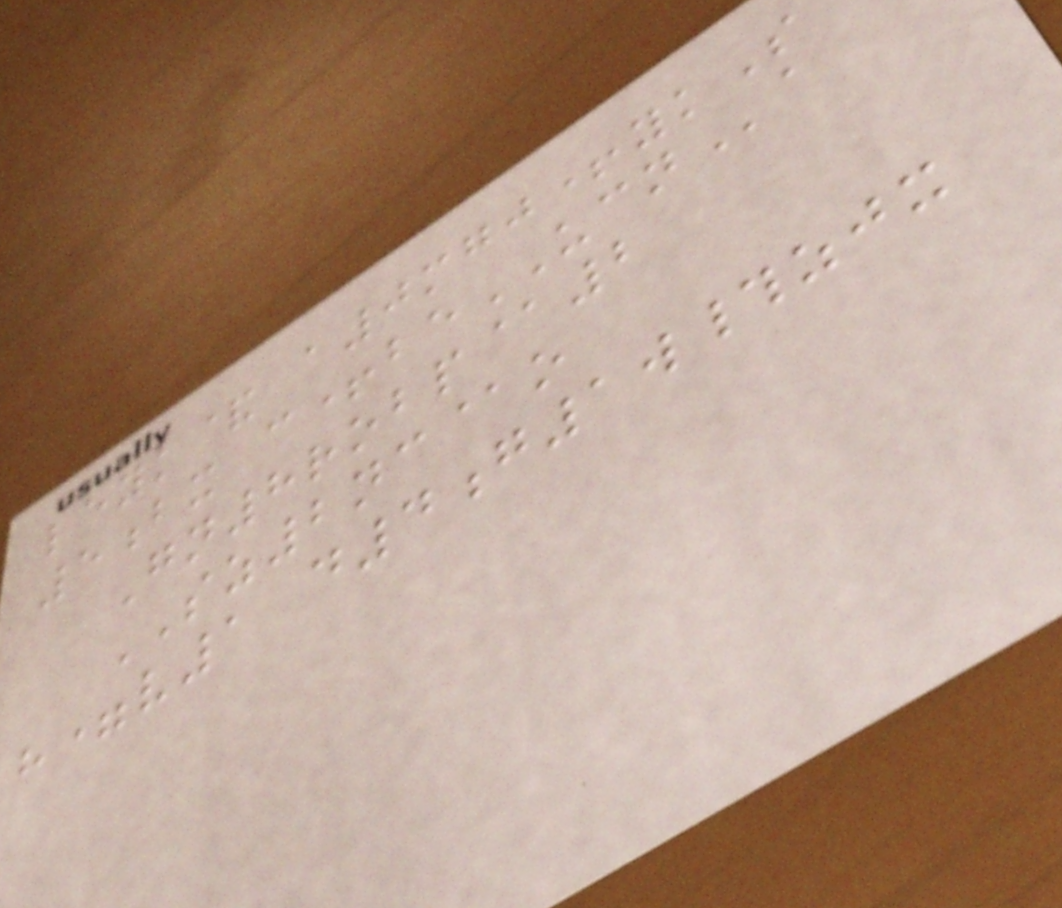leyk& a0mgj+ykS
5bx c+beUCNa
Gn8robp@2
SZ2nc@o
h=v1 d4g1w#zjx
